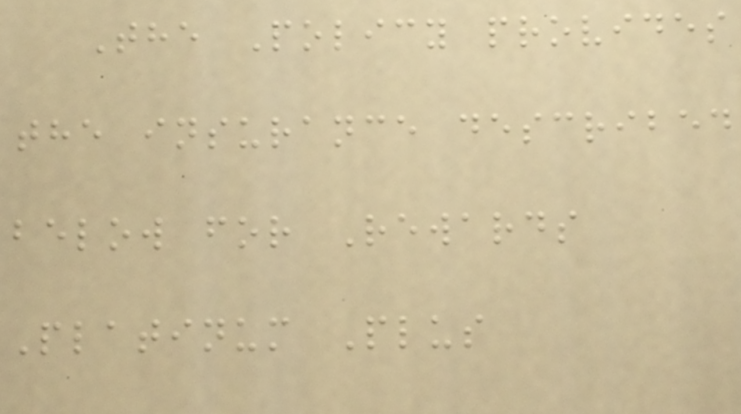The Policy provides
the insurance described
below for Rewards
Platinum Plus
